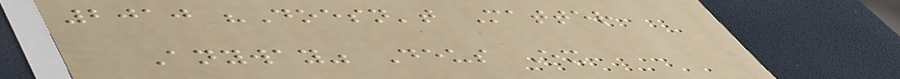2010 "Doesn't Matter
Anyway" Deus Ex
